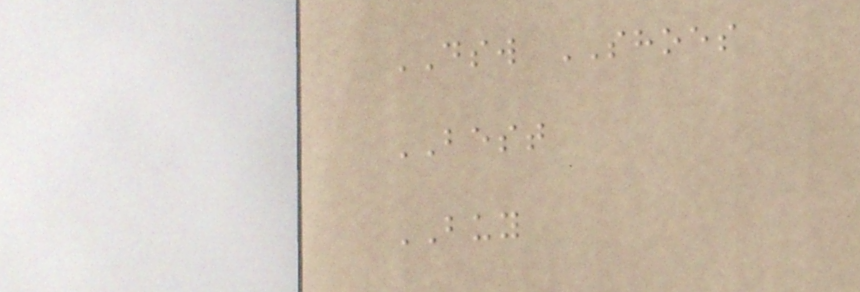DSW SHOES
BEST
BUY
